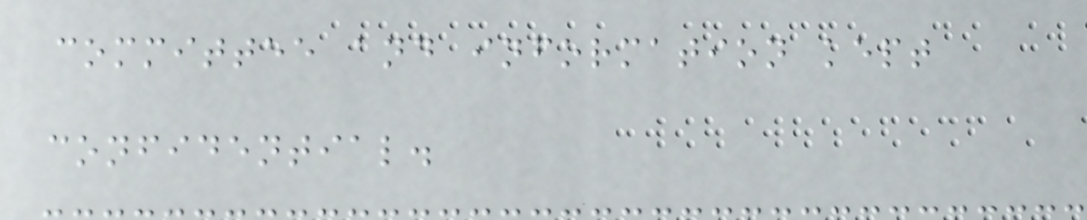committee and information kept
confidential.
